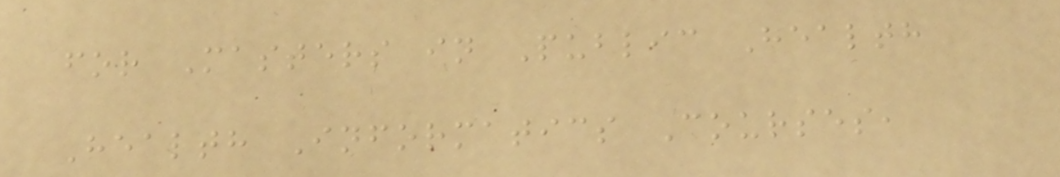for Masters in Public Health
Health Informatics Courses,
